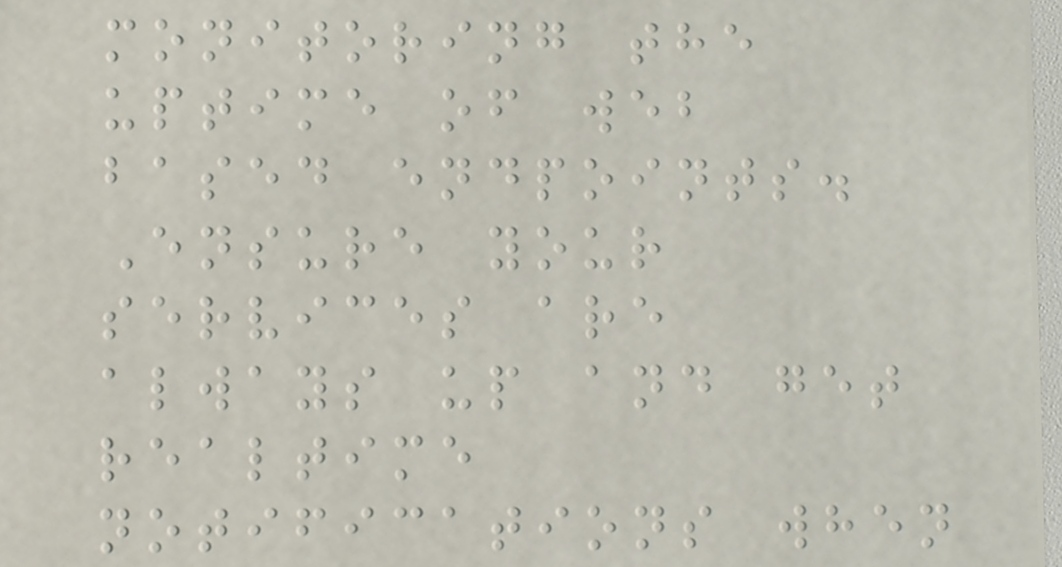monitoring the
uptime of web
based endpoints.
Ensure your
services are
always up and get
realtime
notifications when
